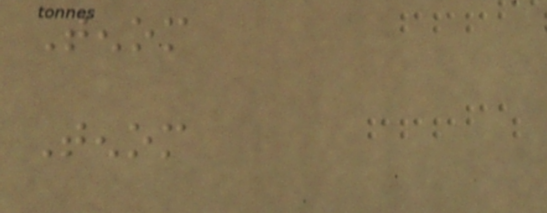Tenom
Tenom
